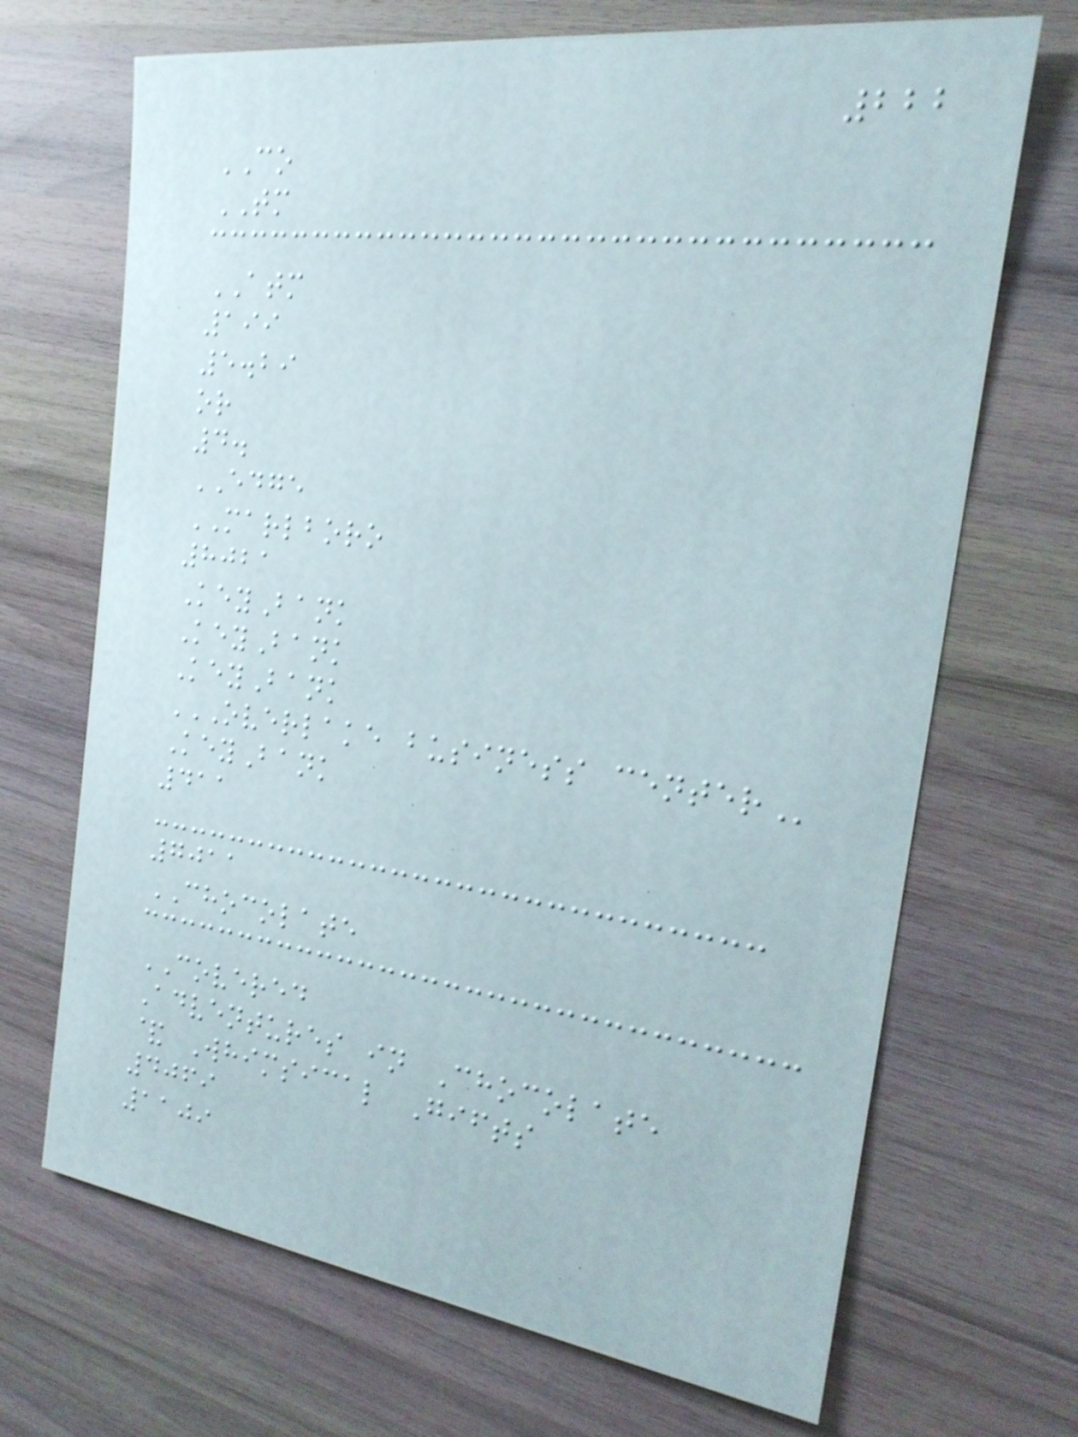222
CO
TM
ATM
199
5.29
or
4.
EDGE
MARLBORO
8021
KeyBank
KeyBank
KeyBank
OVERLAKE BUSINESS CENTER
KeyBank
411
7011
CHOCOLATE
COVERED
Adventures in Chocolate
& Whimsical Gifts
4069
1109
